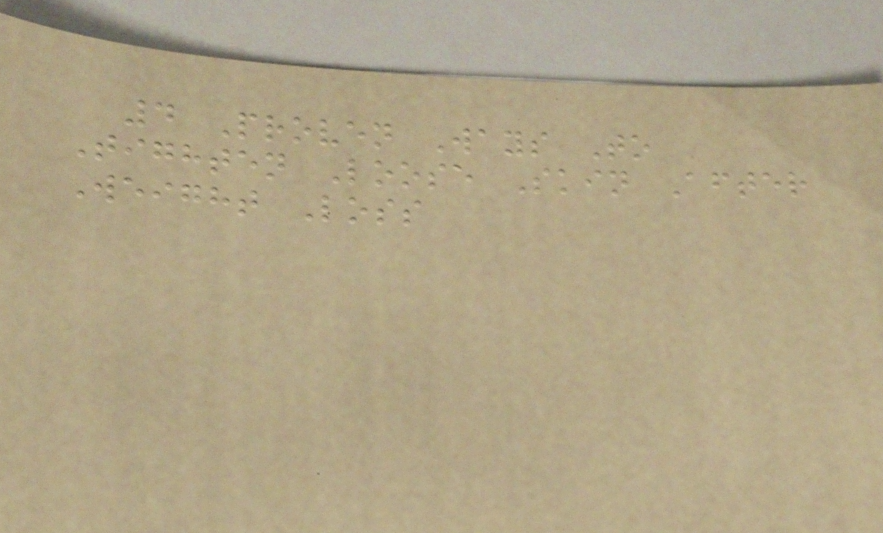4 Proven Ways To
Tighten Loose Skin After
Weight Loss
